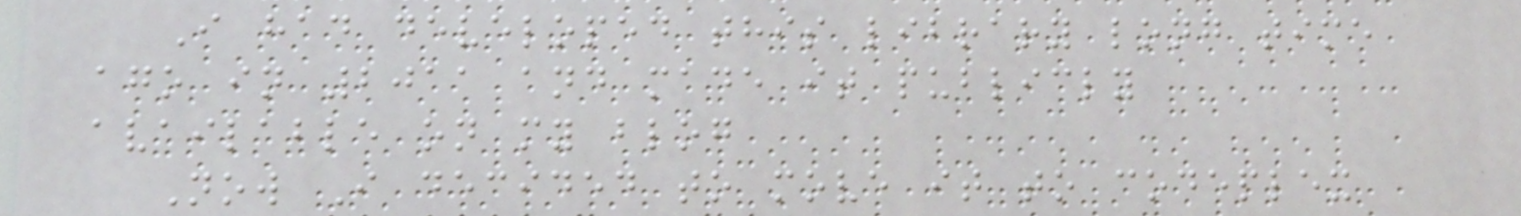I had developed this library long time
ago in 2011 and made it publicly
available on my blog
Now I decided to move it to codeplex
